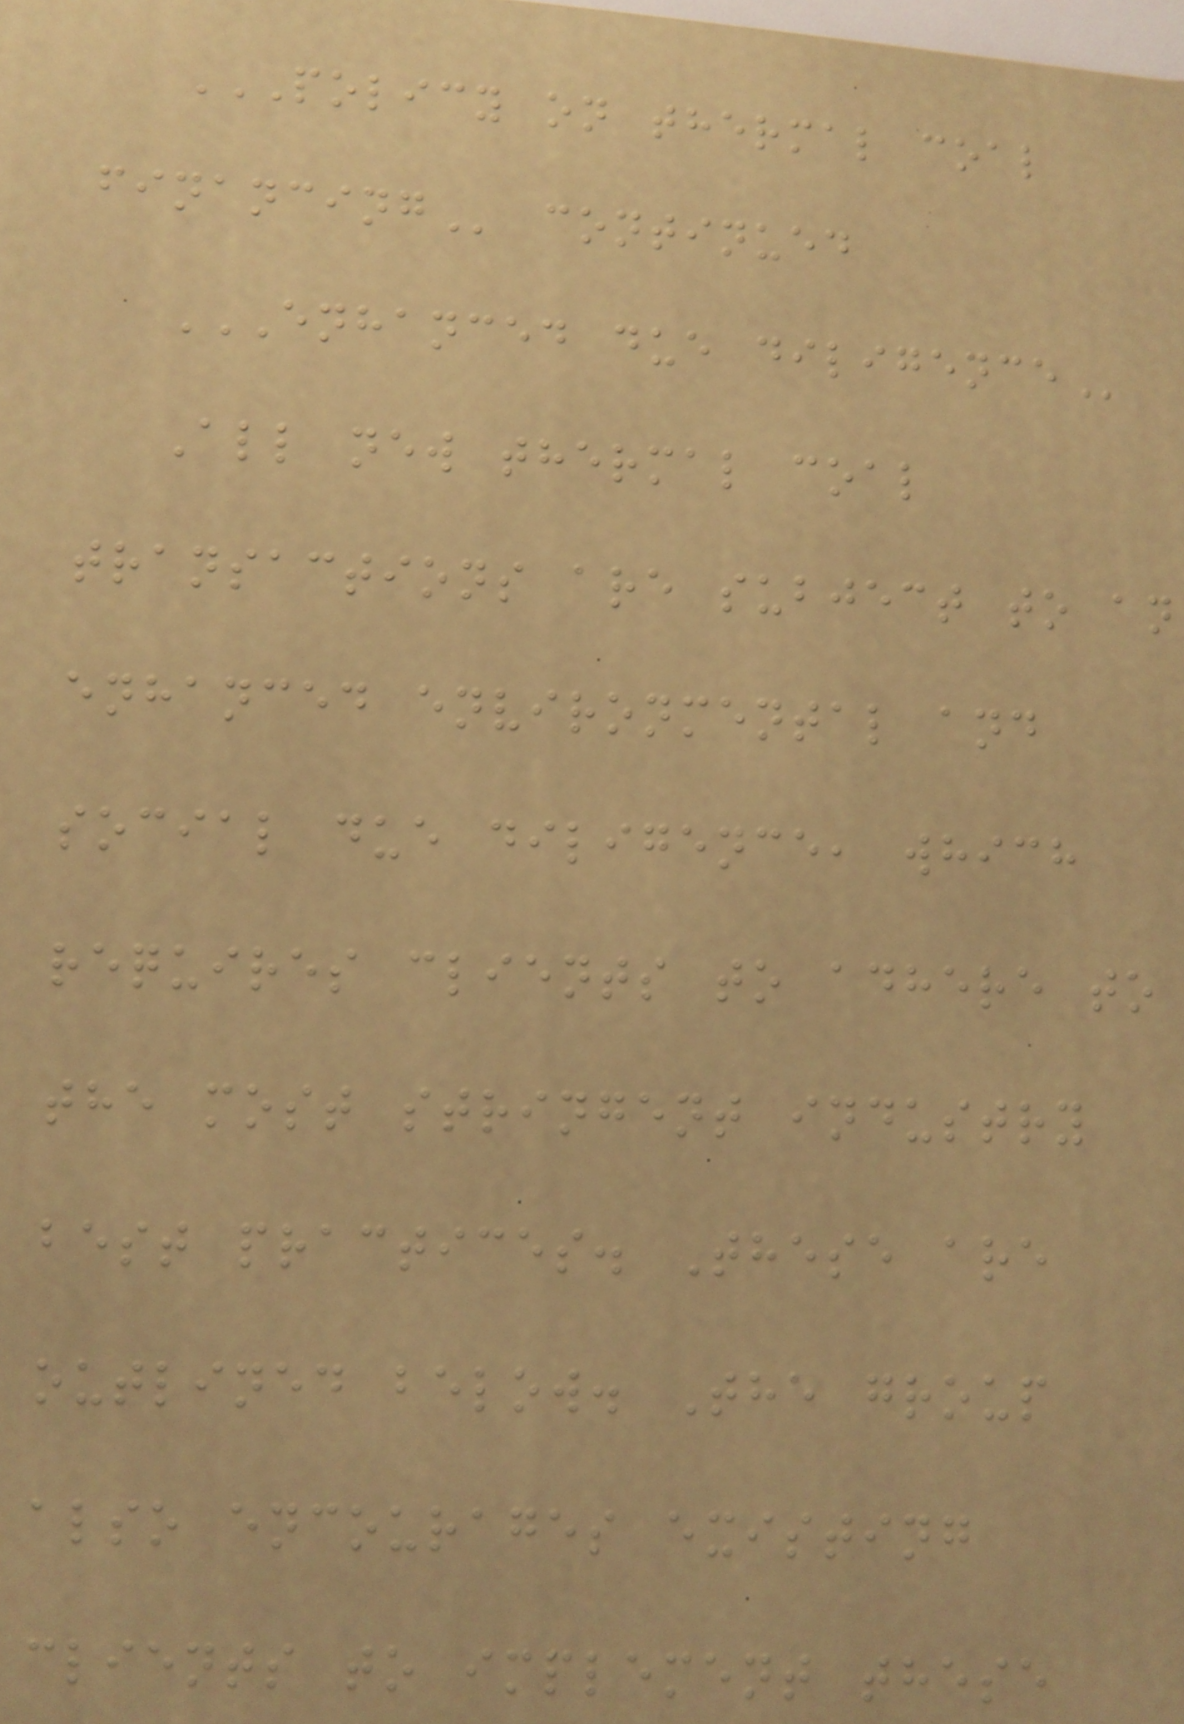POLICY ON THERMAL COAL
FINANCING continued
ENHANCED DUE DILIGENCE
All new thermal coal
transactions are subject to an
enhanced environmental and
social due diligence, which
requires clients to adhere to
the most stringent industry
best practices. These are
outlined below. The group
also encourages existing
clients to implement these
